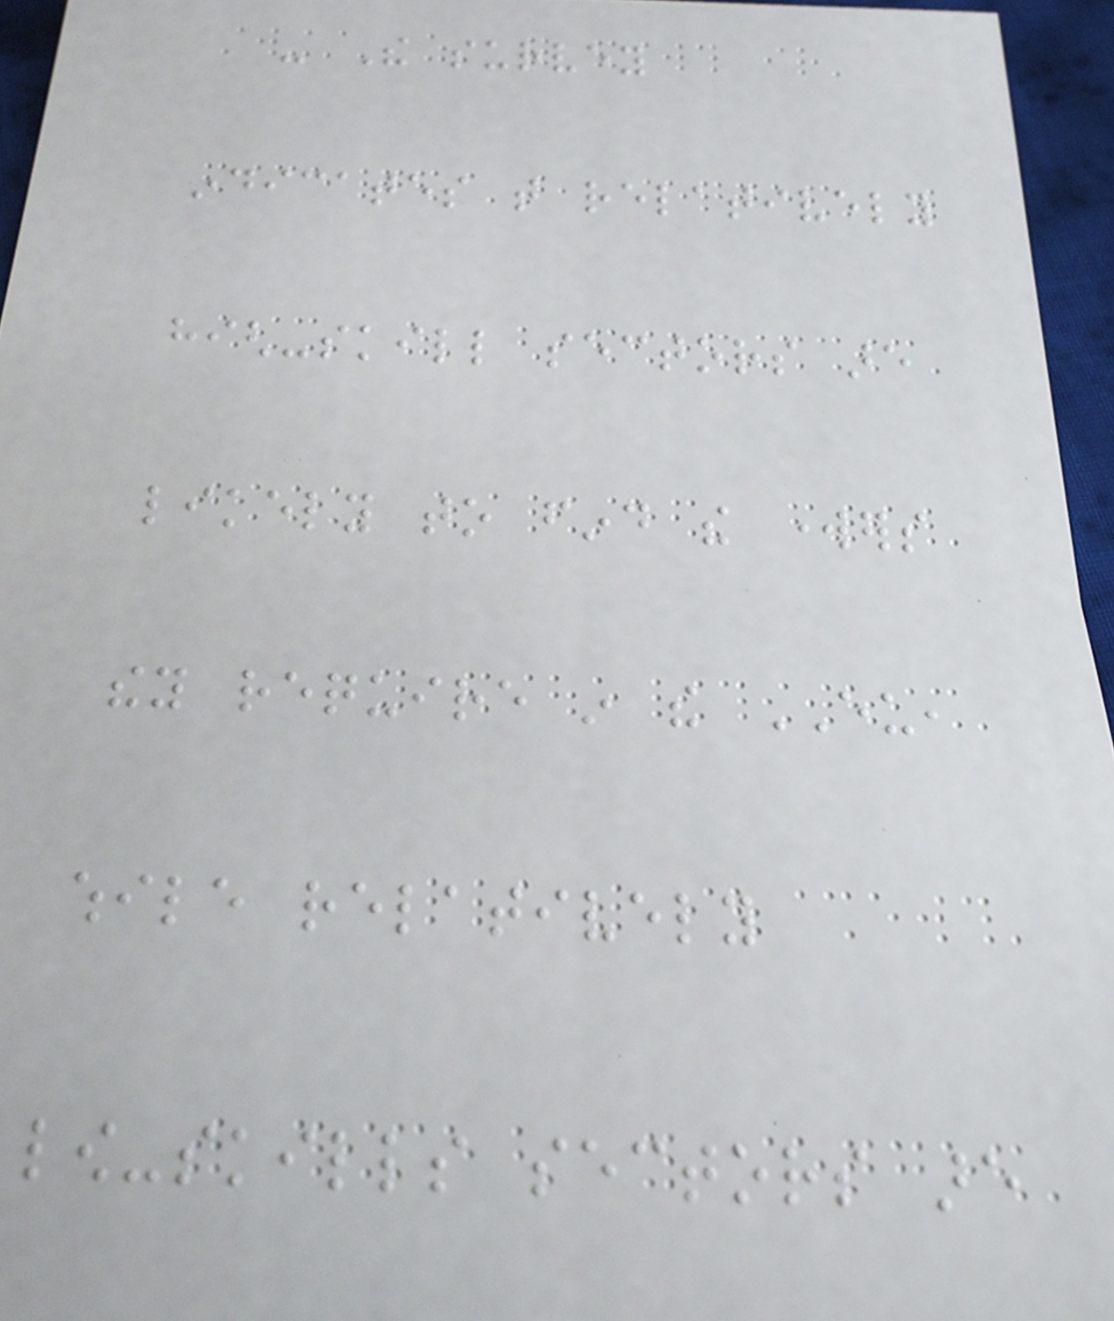- The survey
indicates that relatively
high-skill sectors are
likely to find the workers
they require in the EU,
while relatively
low-skills sectors are
